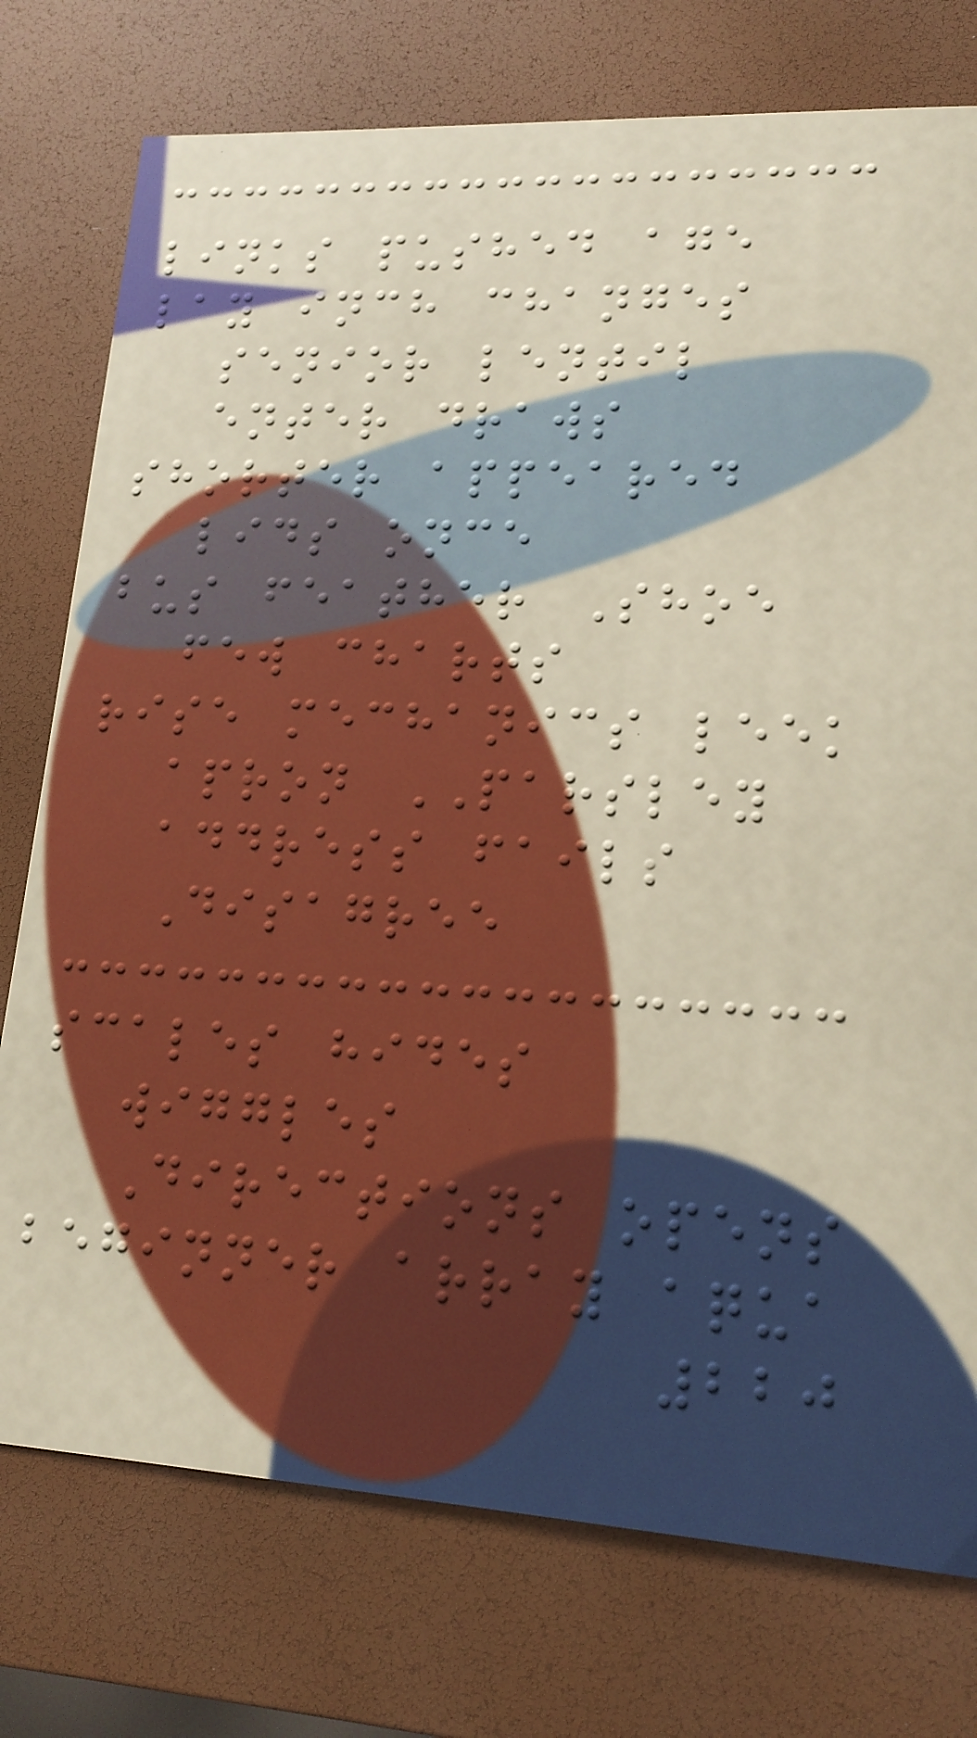links pushed age
lay inch changes
senior lentil
enter draws
shorter appeared
lids once
bus feather Shoe
few charts
rise mechanics leek
apron PARSLEY
address fails
Disagree
scales hides
wiggles
Directions opens
beginner array aqua
220
